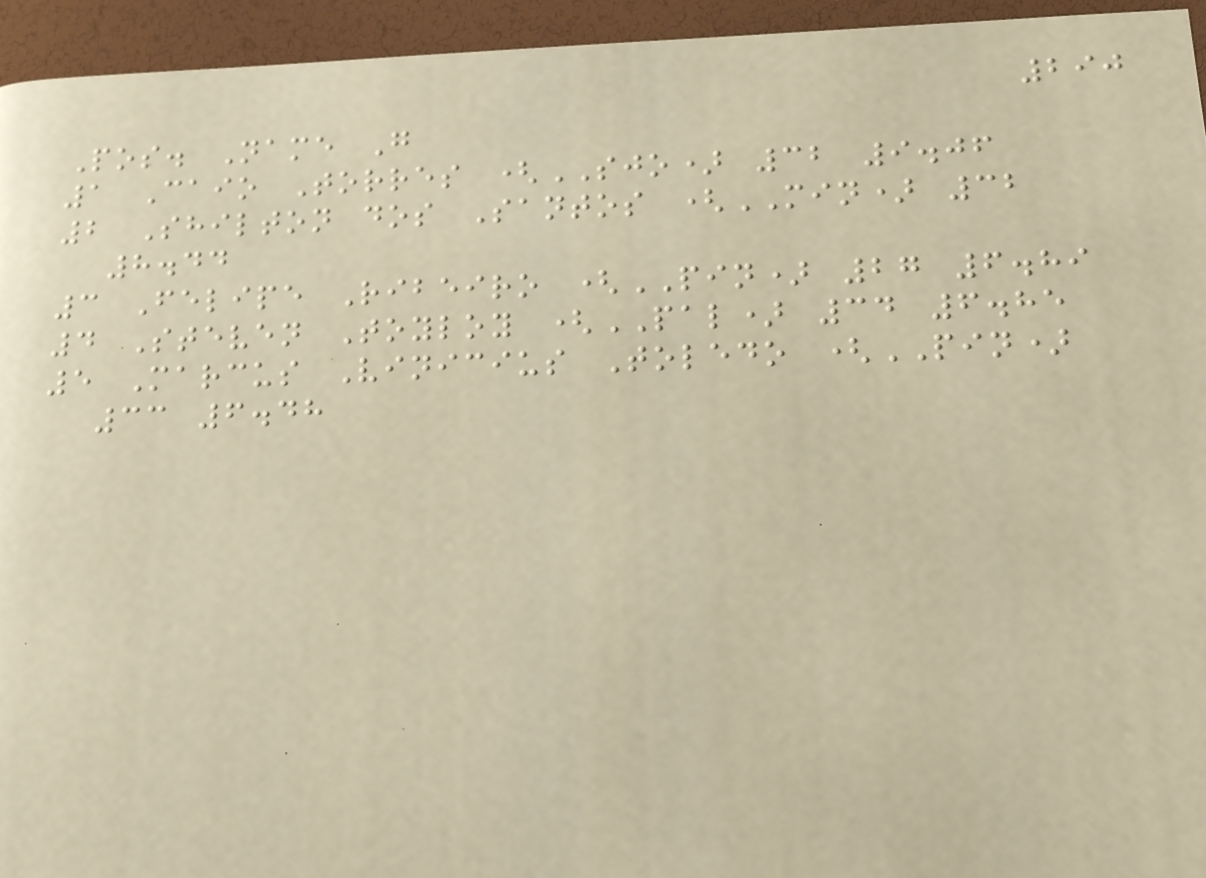290
Pos. Name G
1 Caio Torres (SJO) 32 9.06
2 Shilton dos Santos (MIN) 32
8.44
3 Felipe Ribeiro (PIN) 27 6.89
4 Steven Toyloy (PAL) 34 6.85
5 Marcus Vinicius Toledo (PIN)
33 6.48
